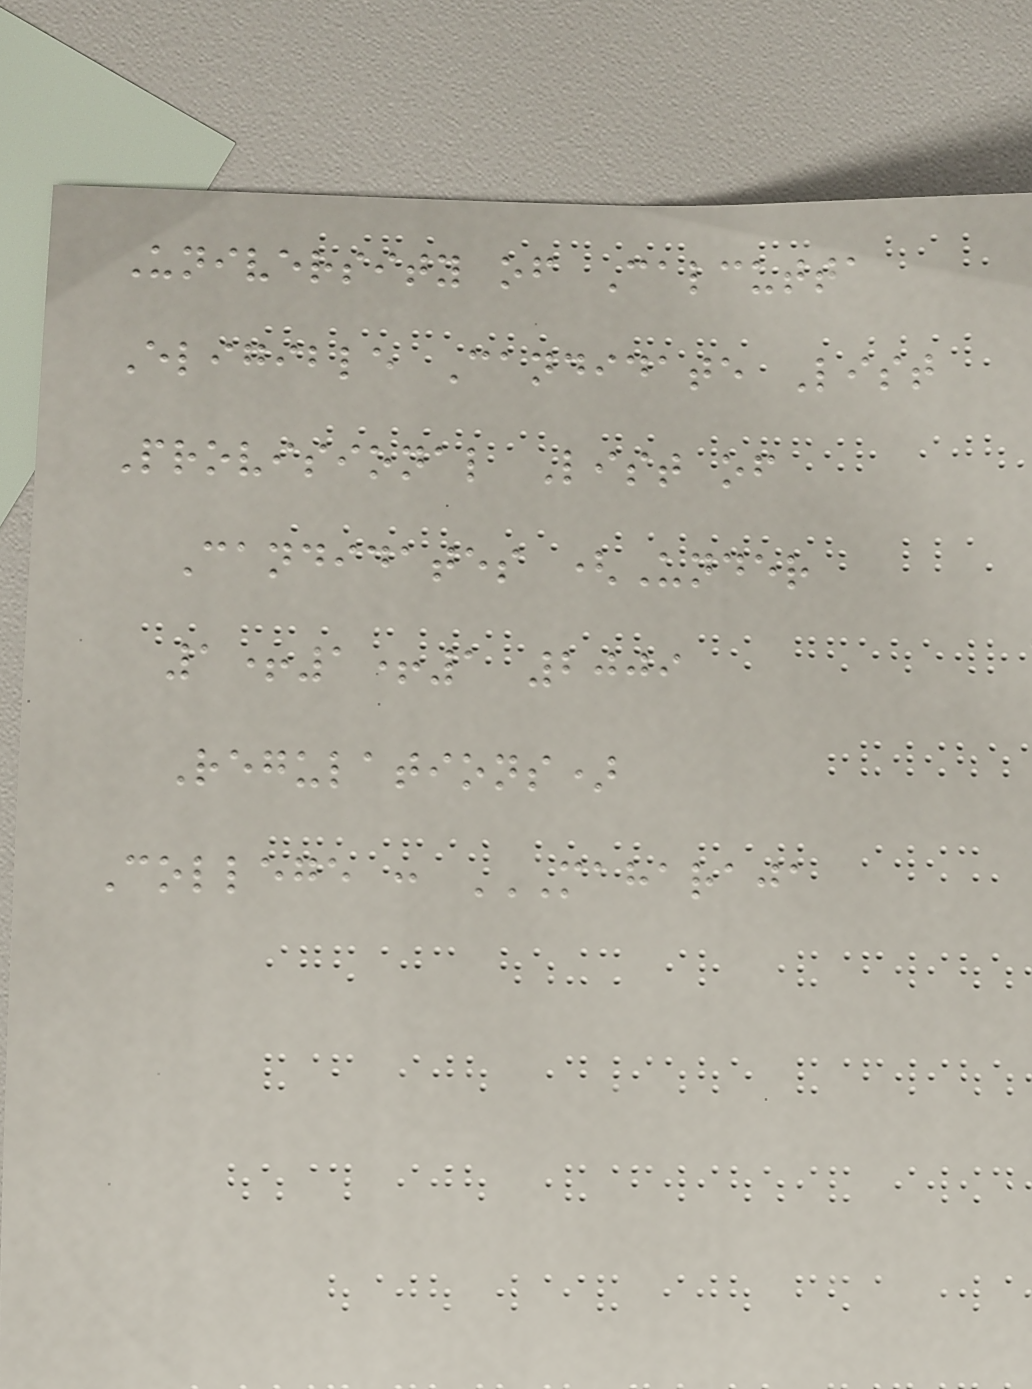University of Calcutta
Eligible Candidate List
Provisional List of
Candidates (Under
1+1+1 2009
Regulations)
College : MAHARAJA
